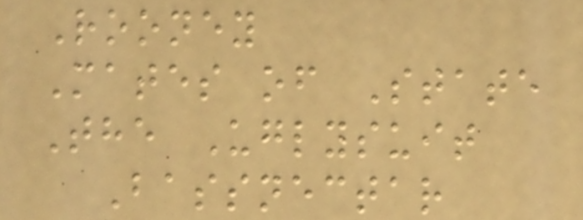Rooney
Mates of State
The Uglysuit
Bassnectar
